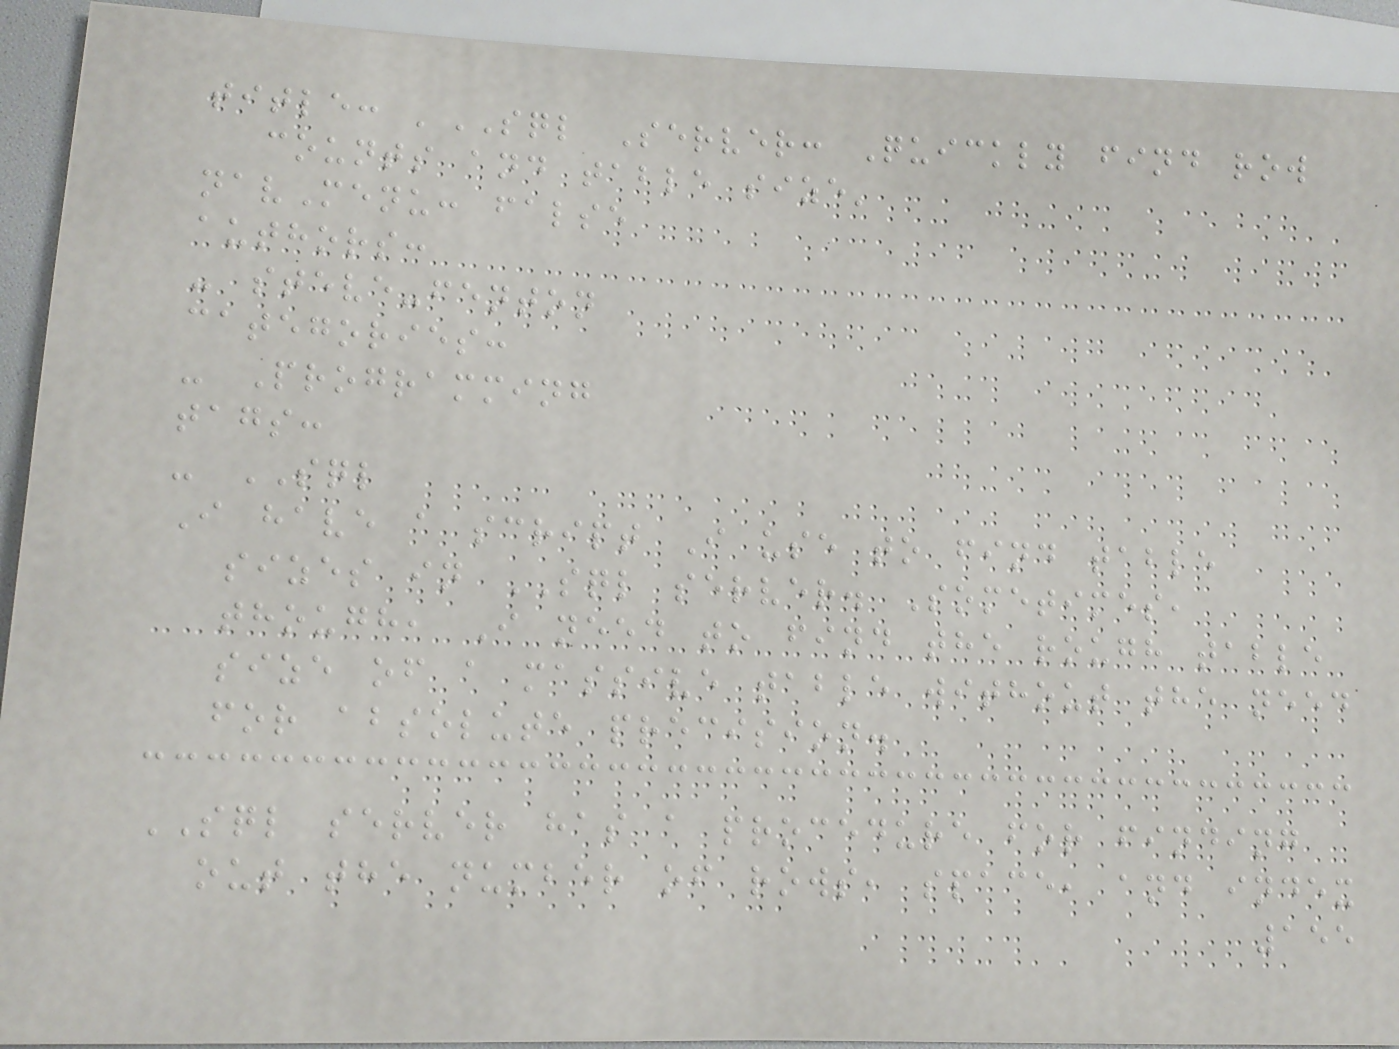title: 'SQL Server: Quickly find row
counts and table size'
navMenu: false
authors:
- steve-fenton
categories:
- Programming
tags:
- SQL
I have a script I use to find table
sizes in SQL server. Sometimes,
though, I need to find the rough table
size of a massive table without the need
for absolute precision.
SQL server has a procedure for finding
out the number of rows, space, and index
155
